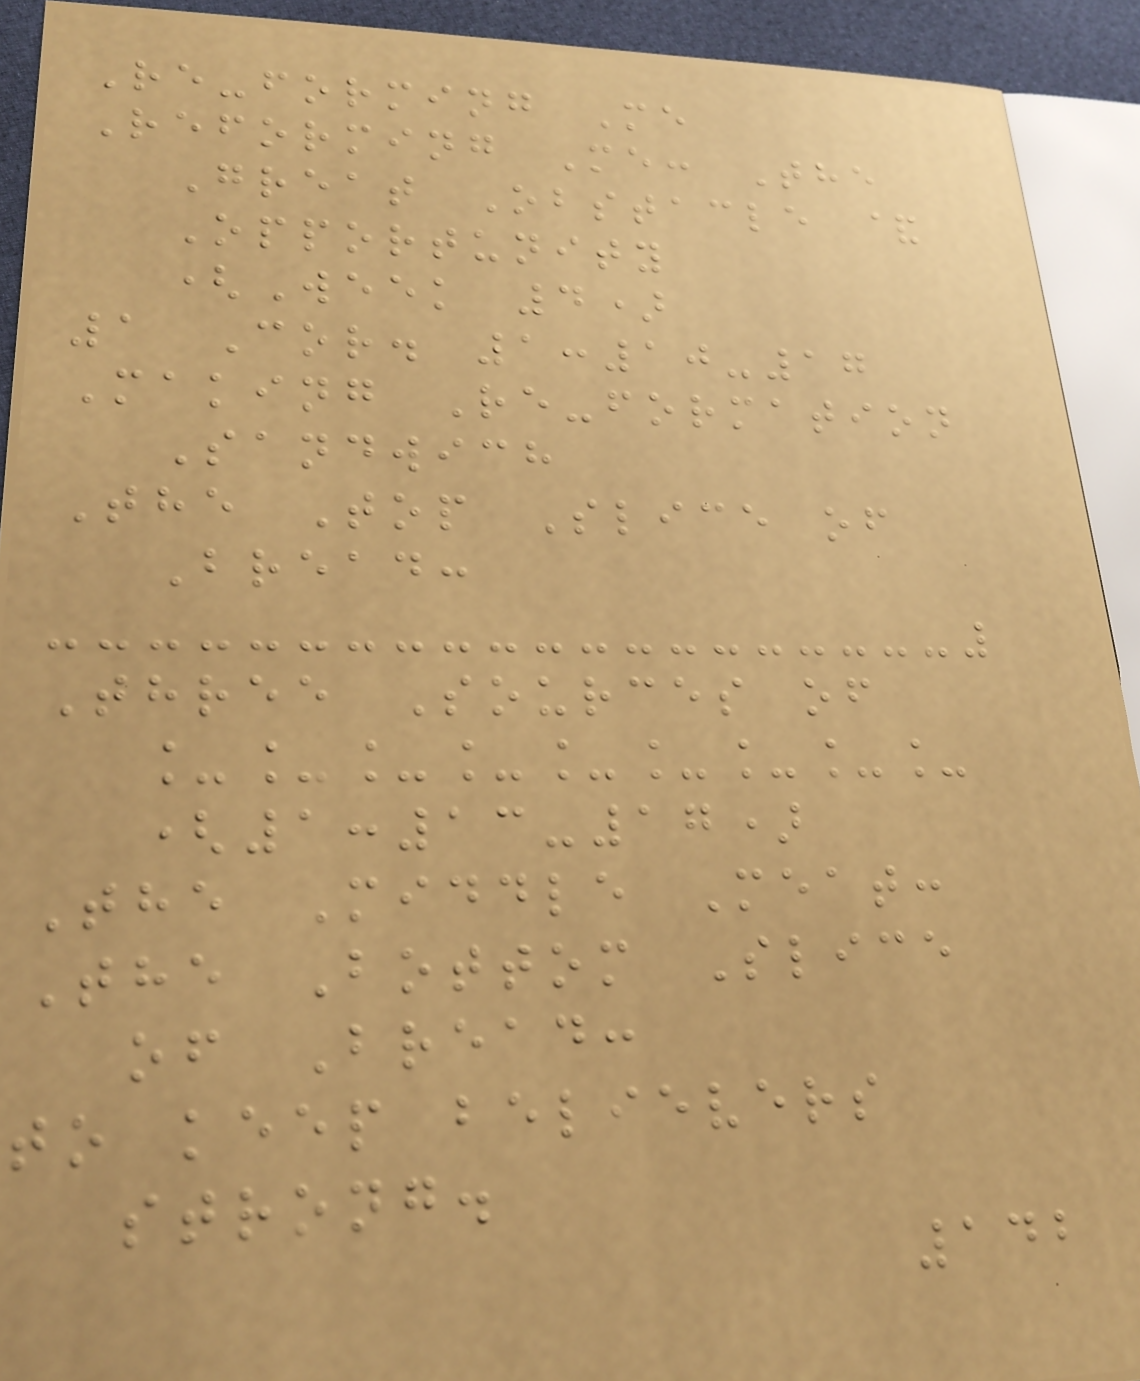Re-forming Me
Reforming Me: The
Great Obstacle &
Opportunity
(Week 4)
1 Cor. 1:10-17
Making Re-formation
Sandwich
The Top Slice of
Bread:
Three Sources of
_________
(1:13-17)
The Middle Meat:
The Bottom Slice
of Bread:
to keep believers
strong.
142
